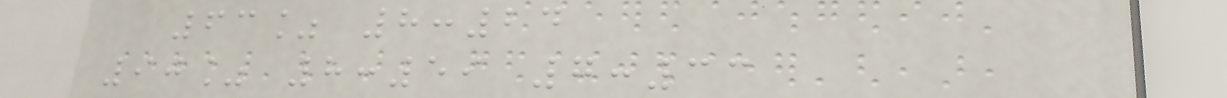63% 8:24
90% 8:59 7:33
